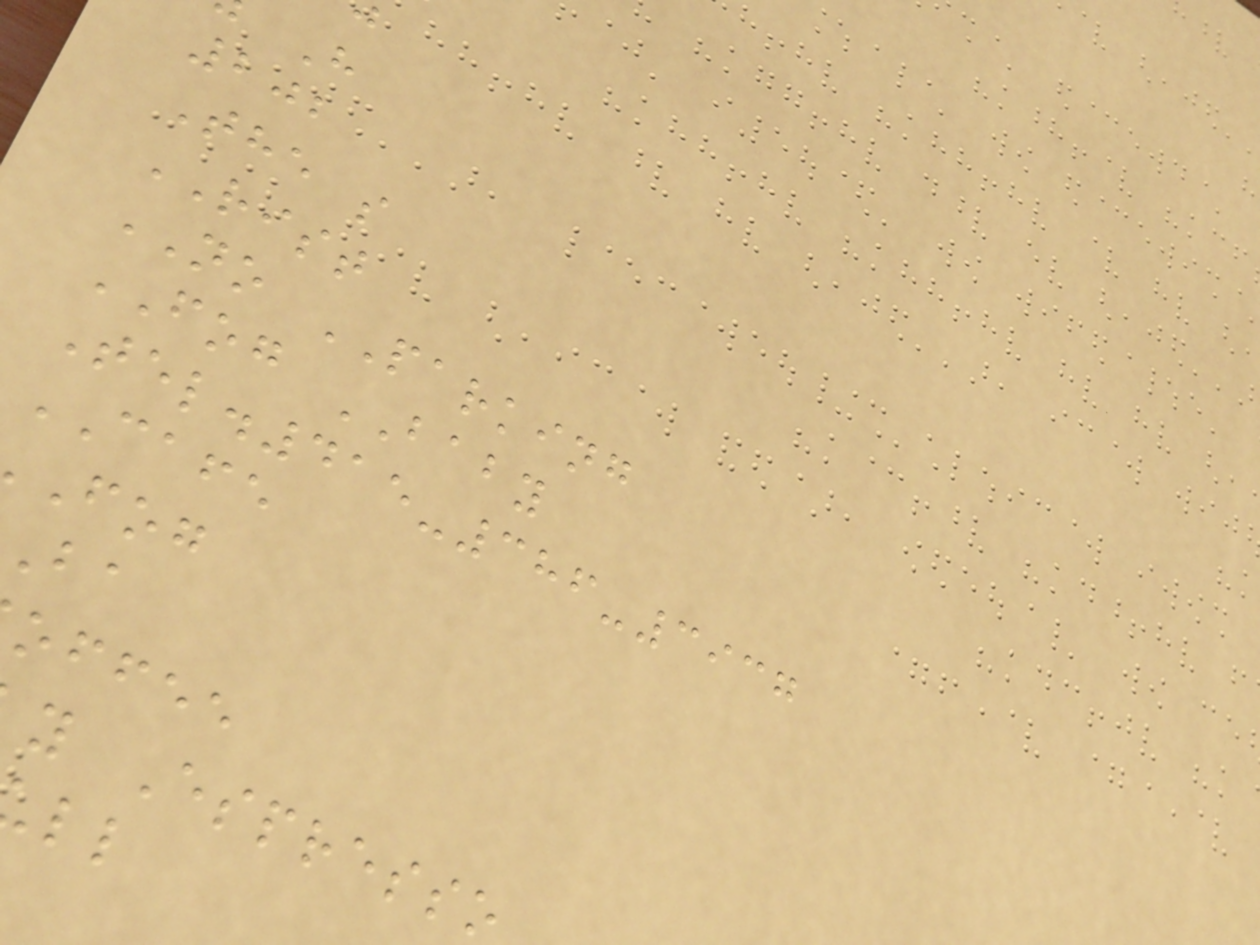202
The s
RIST
NO PARKING
FOG BABY
Tel.415-386-3937
CAFE
offee
y Espresso
